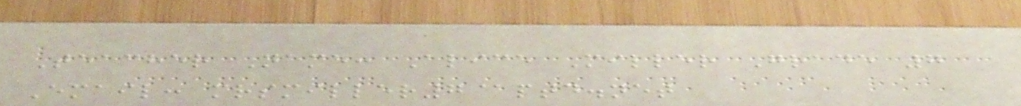Teacher Name: Alice Miller Grade 7
Email: mrsmiller7@ptd.net
